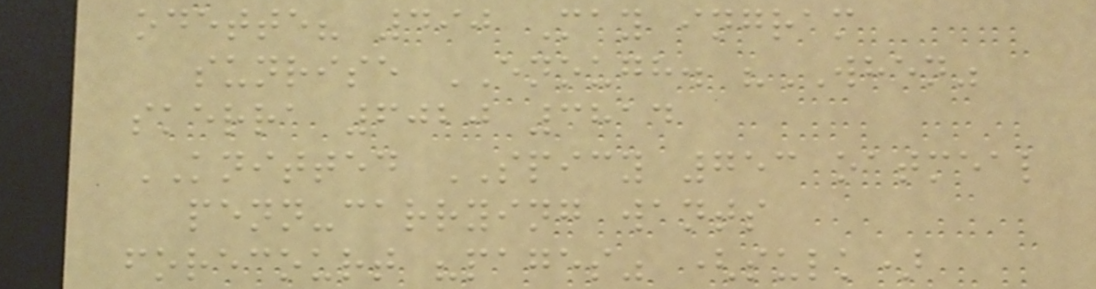odette? 490 May ingram
sunrise ENOUGH. "WHEN"
skerra 6020 3814
KNITTED SPICY 753 oatmeal
penn-carrying wants
forecourt "pages" (sulk)
